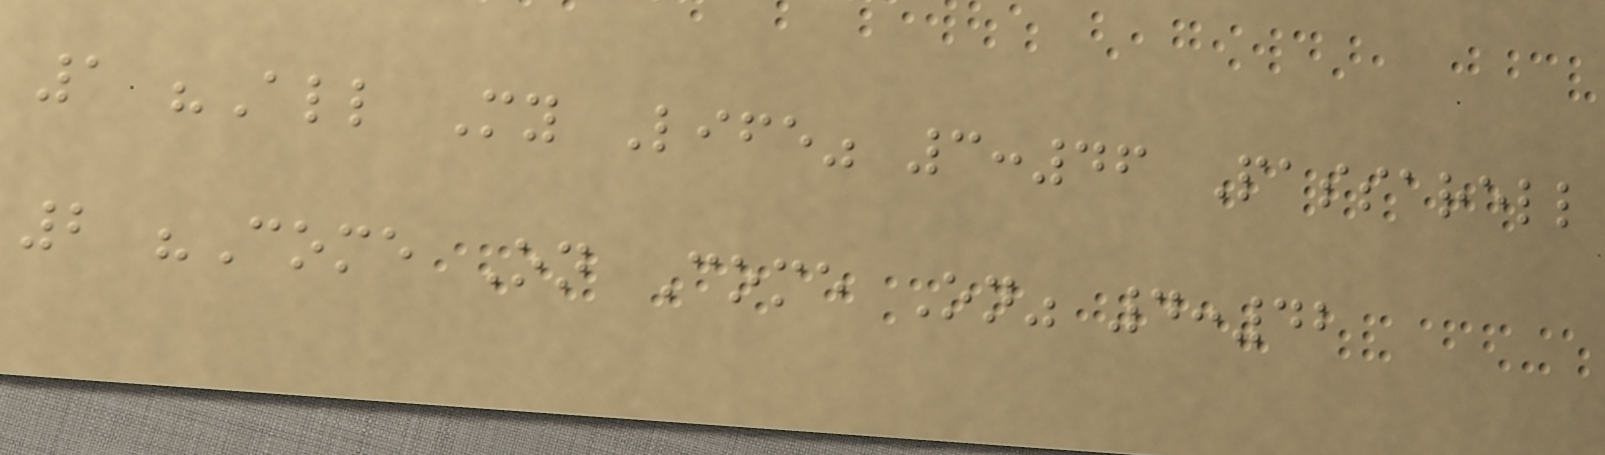1 "All My Life" 3:46 Passarell
2 "Come On Come On" 4:42
